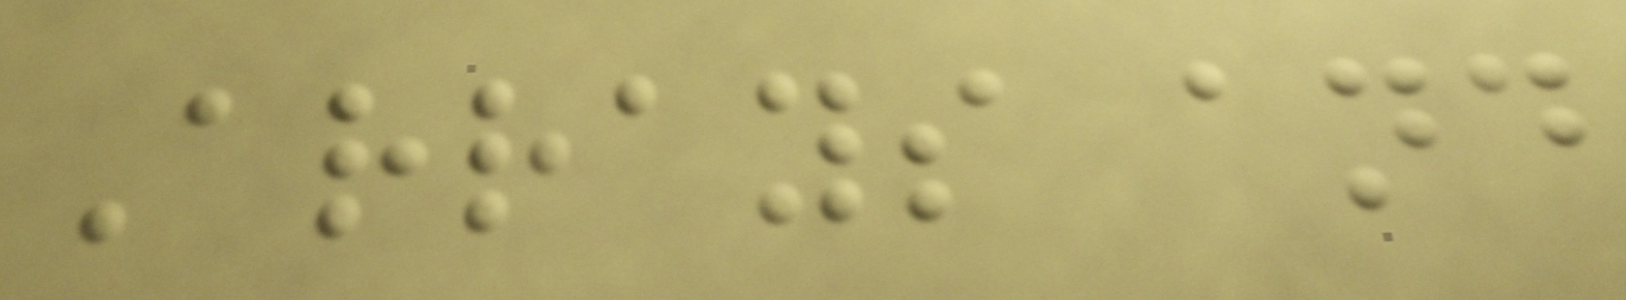Arrays and
